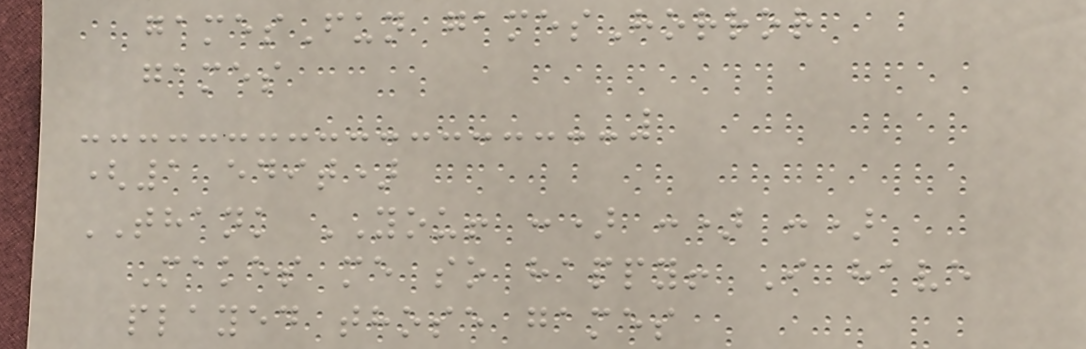gamesFun gamesHorror
games
(1 edit)
THANK YOU! :) :) :)
Makes me so happy! I have
played those games
